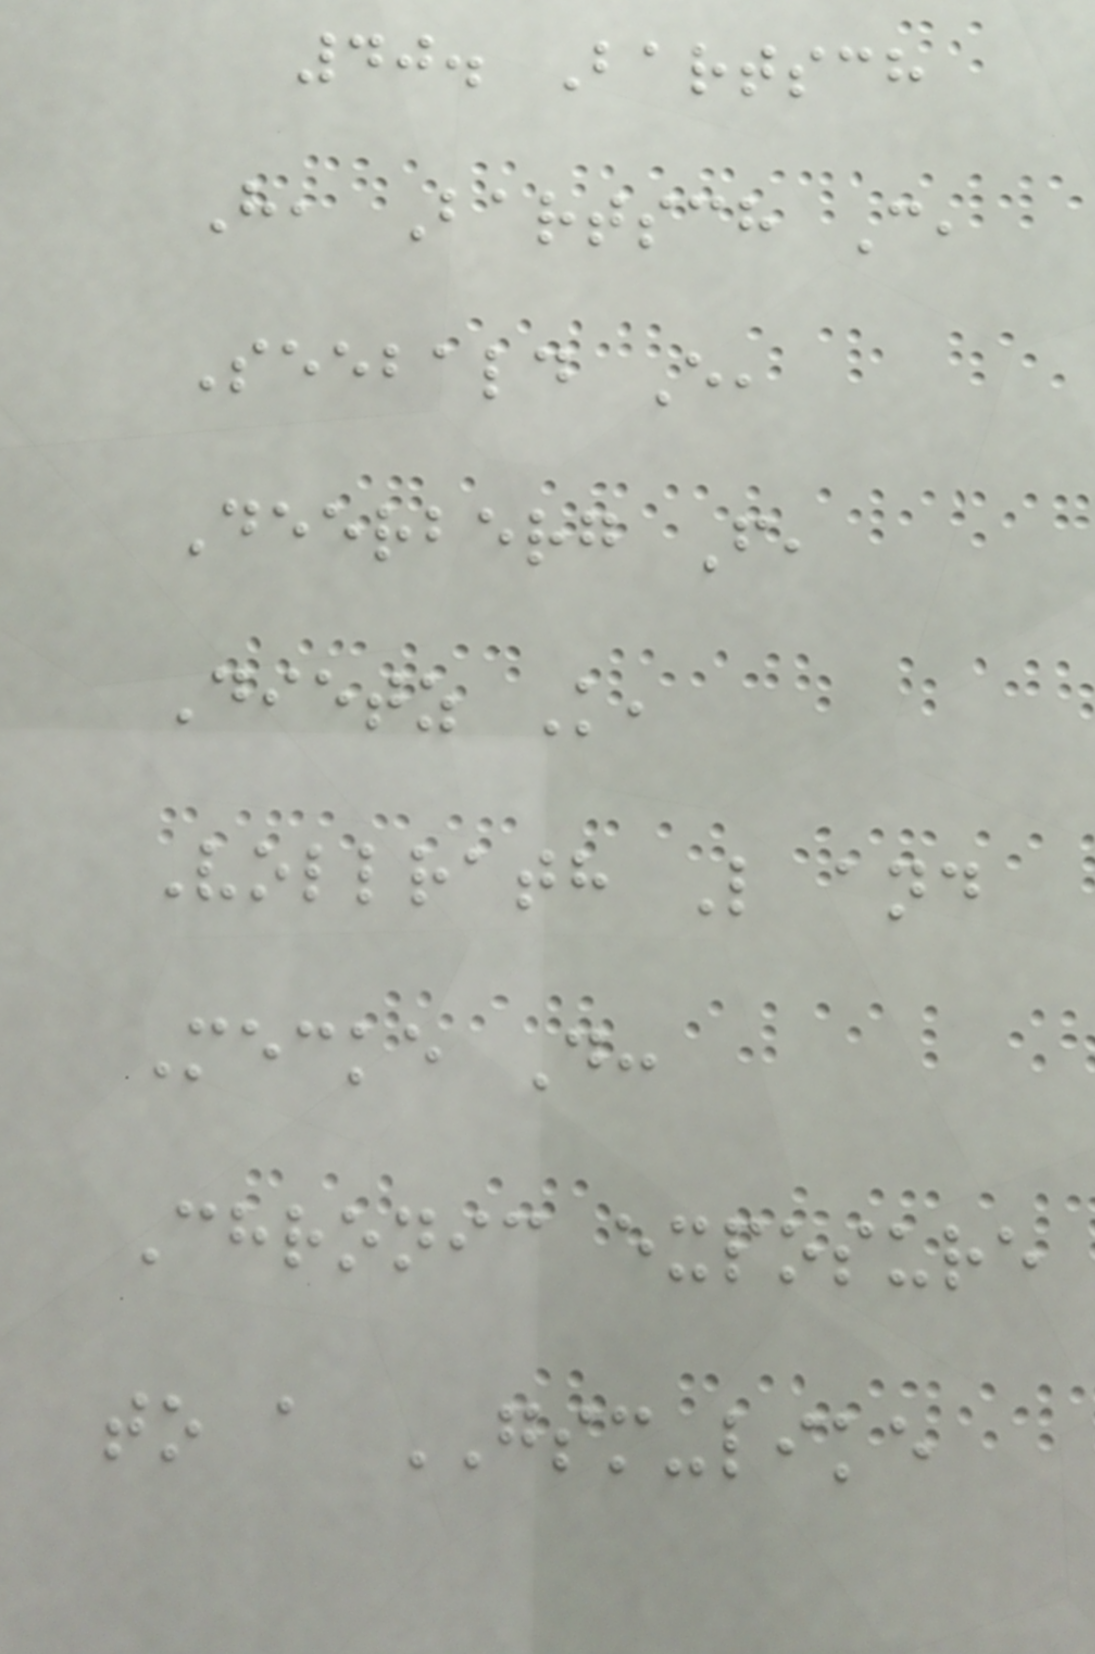40. Bartsch
H, Bartsch C,
Seebald E,
Deerberg F,
Dietz K,
Vollrath L and
Mecke D:
Chronic exposure
to a GSM-like
